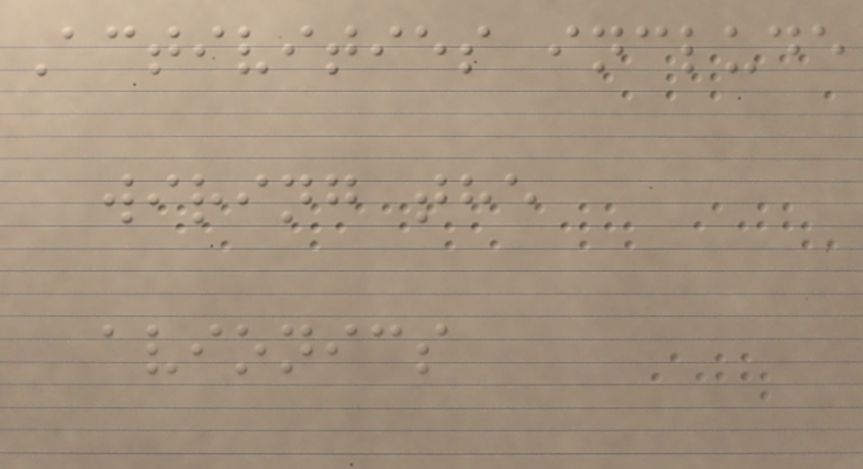Activities include
wiring the
avionics
